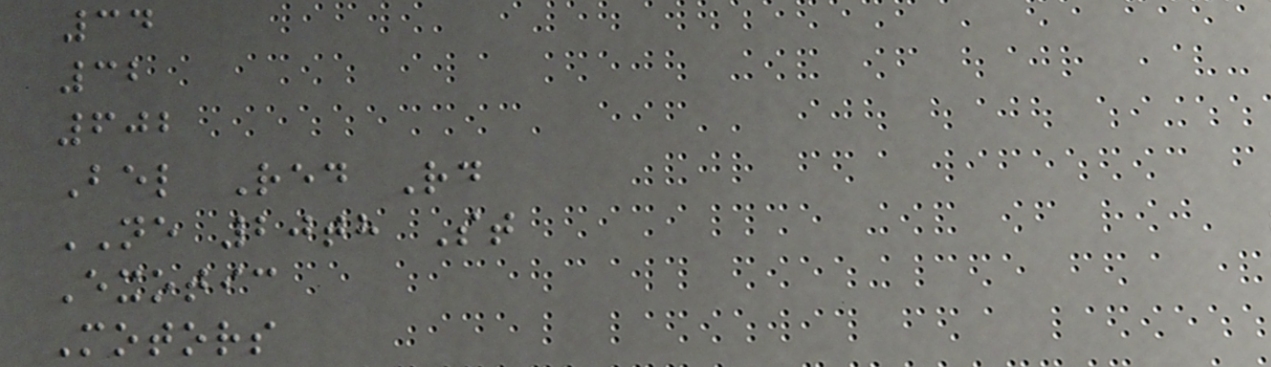34
32
602
Bel Red Rd
NE 20th St
Exotic
Motors
